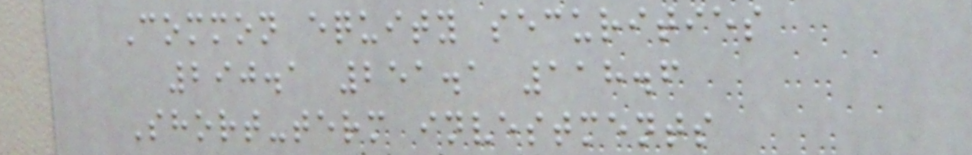Common equity securities
290.1 251.1 118.6
Short-term investments
